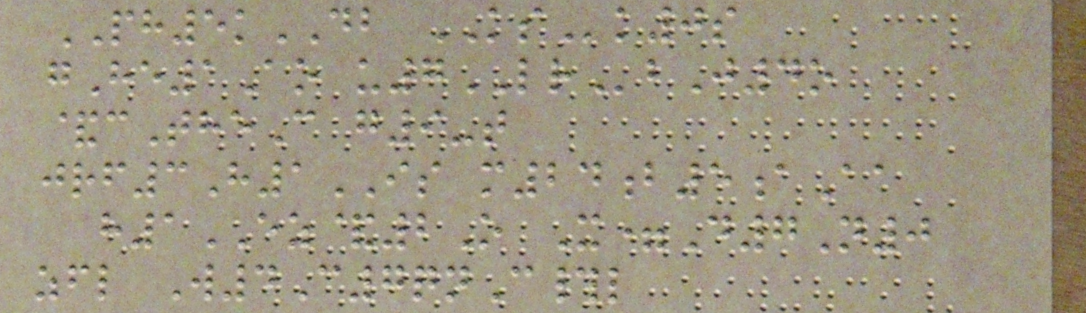PH5kDB KSk0s
gHe1Ao u7LRbJ4o
&cTheC g9-t
jrf3H1IS m24b5aAa
h1EZ&2O X=D7N0
zfl W4C7qnC#l
